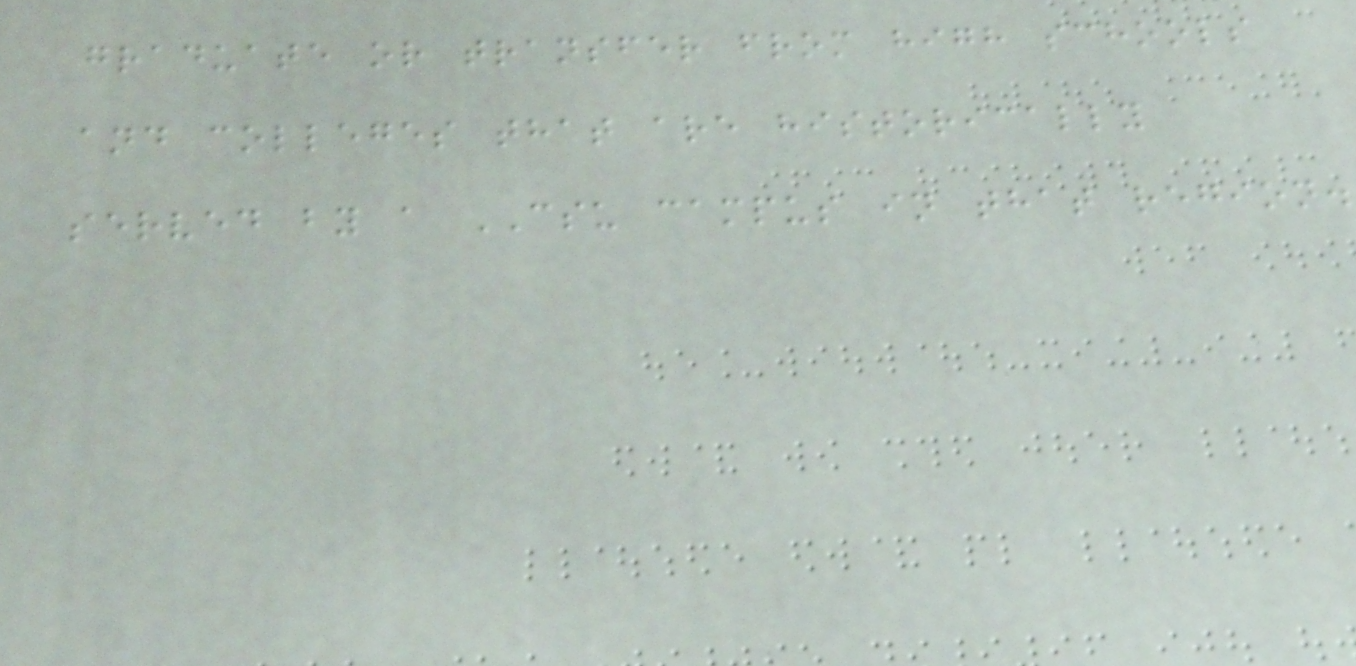graduate or transfer from high schools
and colleges that are historically
served by a CSU campus in that region.
